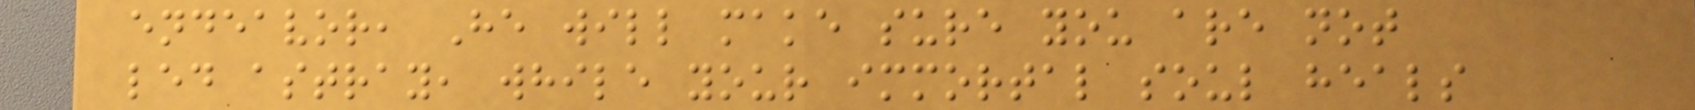endeavor, He will make sure you are not
led astray, while your immortal soul heals
